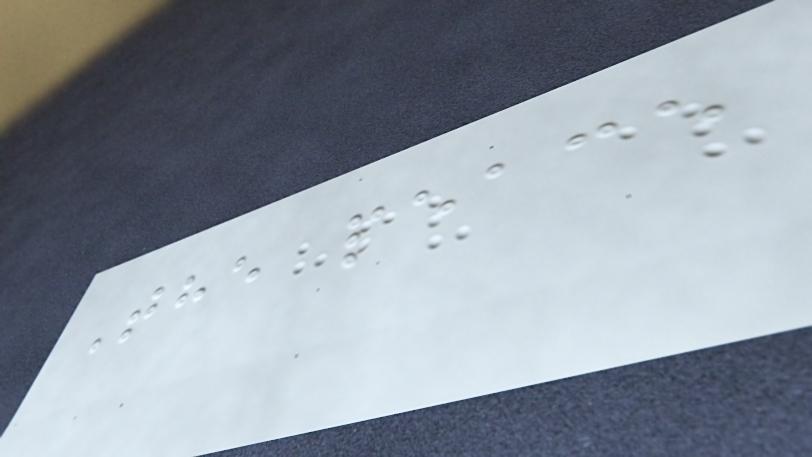The peace
